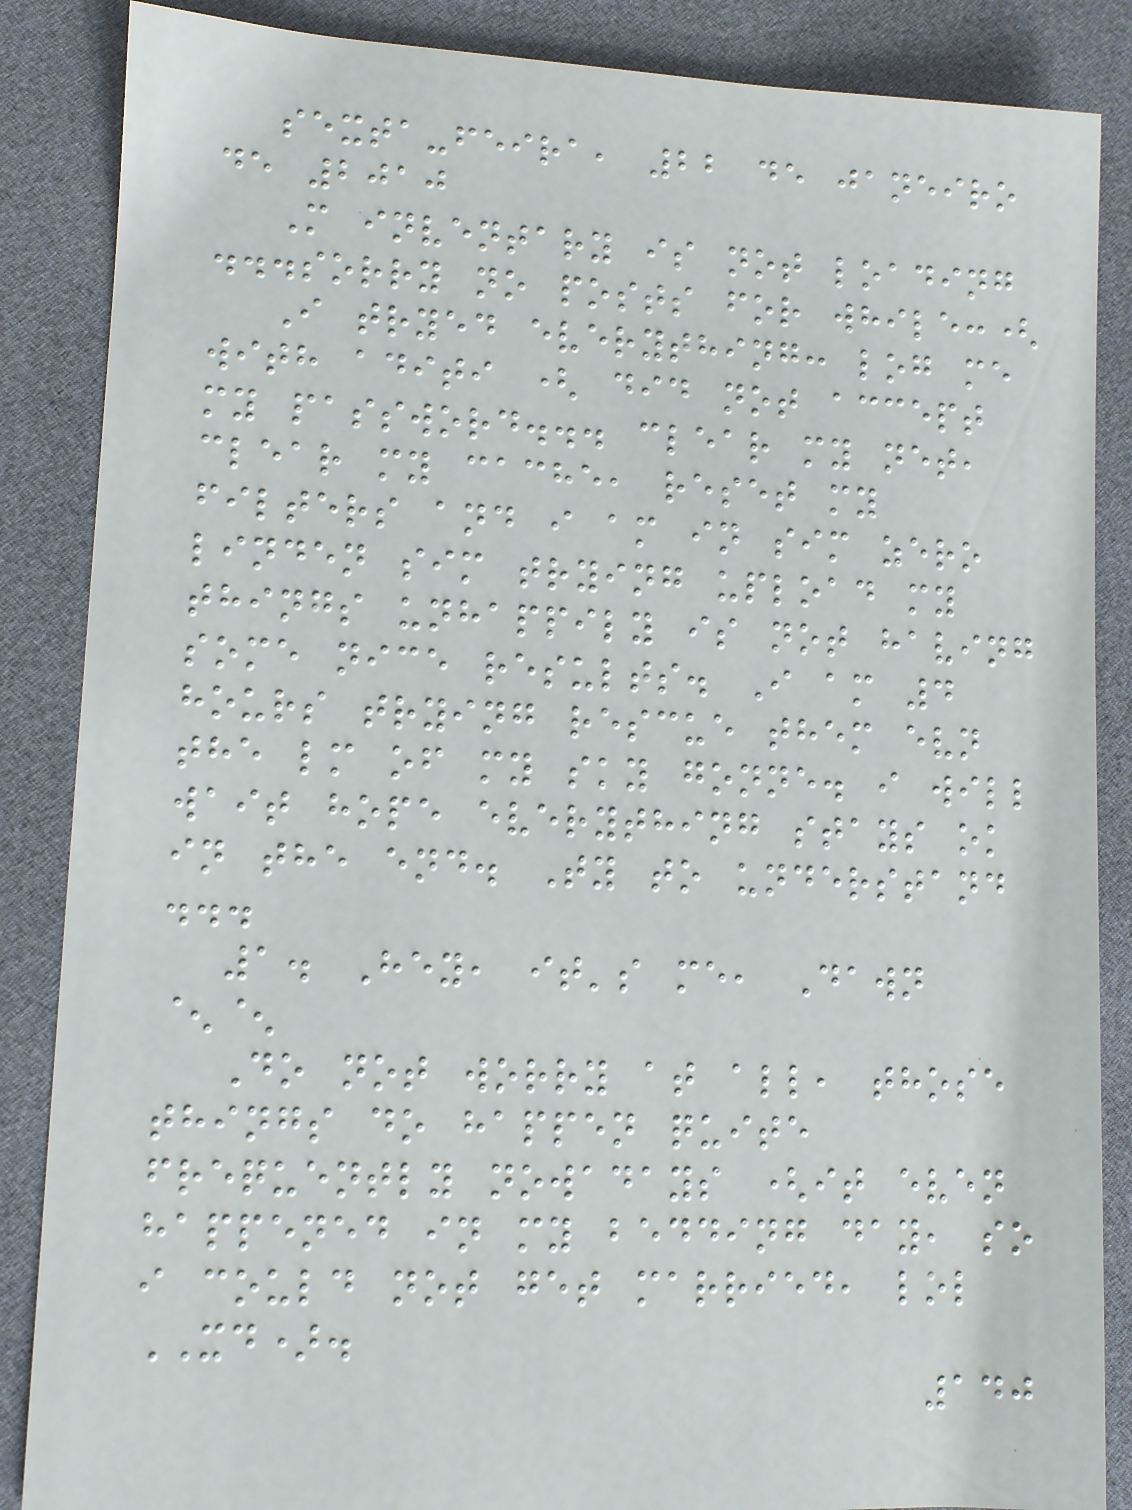sexta-feira, 22 de janeiro
de 2010
M inventary is not loading
...sorry no posts for while:(
I tryed everything: log me
with aditi ( did not accept
my password... clear my net,
clear my cache, reset my
filters and i am in sim zero
linden sim trying upload my
things unhappily is not having
some nice results. I am 4
hours trying rescue them evn
the lm of my sky gonne. i will
wait hope everything stays ok
in the end. Ty to understand
...
1. Hey, it's me, Dawn
^^
Do not worry at all, those
things do happen quite
frequently nowadays (it even
happened in my bedding day, so
i could not get married, lol
XD).
140
